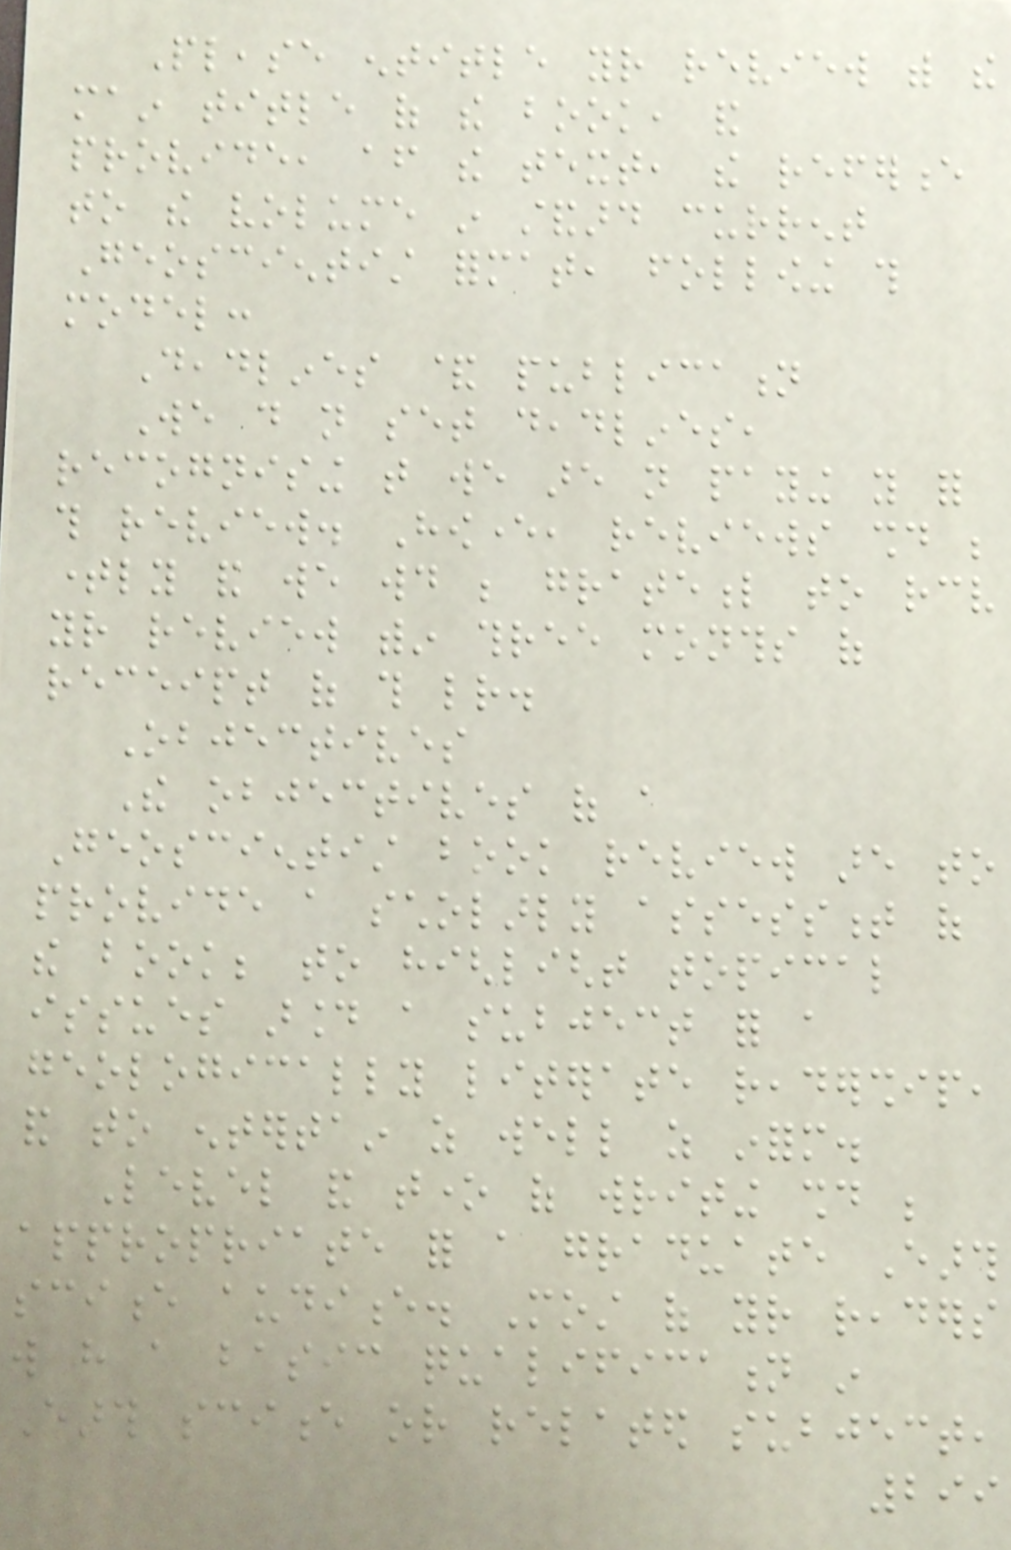Please entitle your review with the
main title of the book, and
provide, after the text, the reference
to the volume in standard current
Geoscientist format, following this
model:
Deadlines & publication
We do not set deadlines,
recognising that we are not paying you for
this review. However, reviews should be
timely and we would be grateful to receive
your review within three months of
receipt of this letter.
Objectives
The objectives of a
Geoscientist book review are to
provide a scholarly assessment of
the book; to highlight topical
issues around a subject for a
geologically literate readership,
and to entertain as well as inform.
Level and tone of writing should be
appropriate for a graduate Earth
science audience. Most of your readers
will have a basic qualification in
Earth science or related subject,
299
